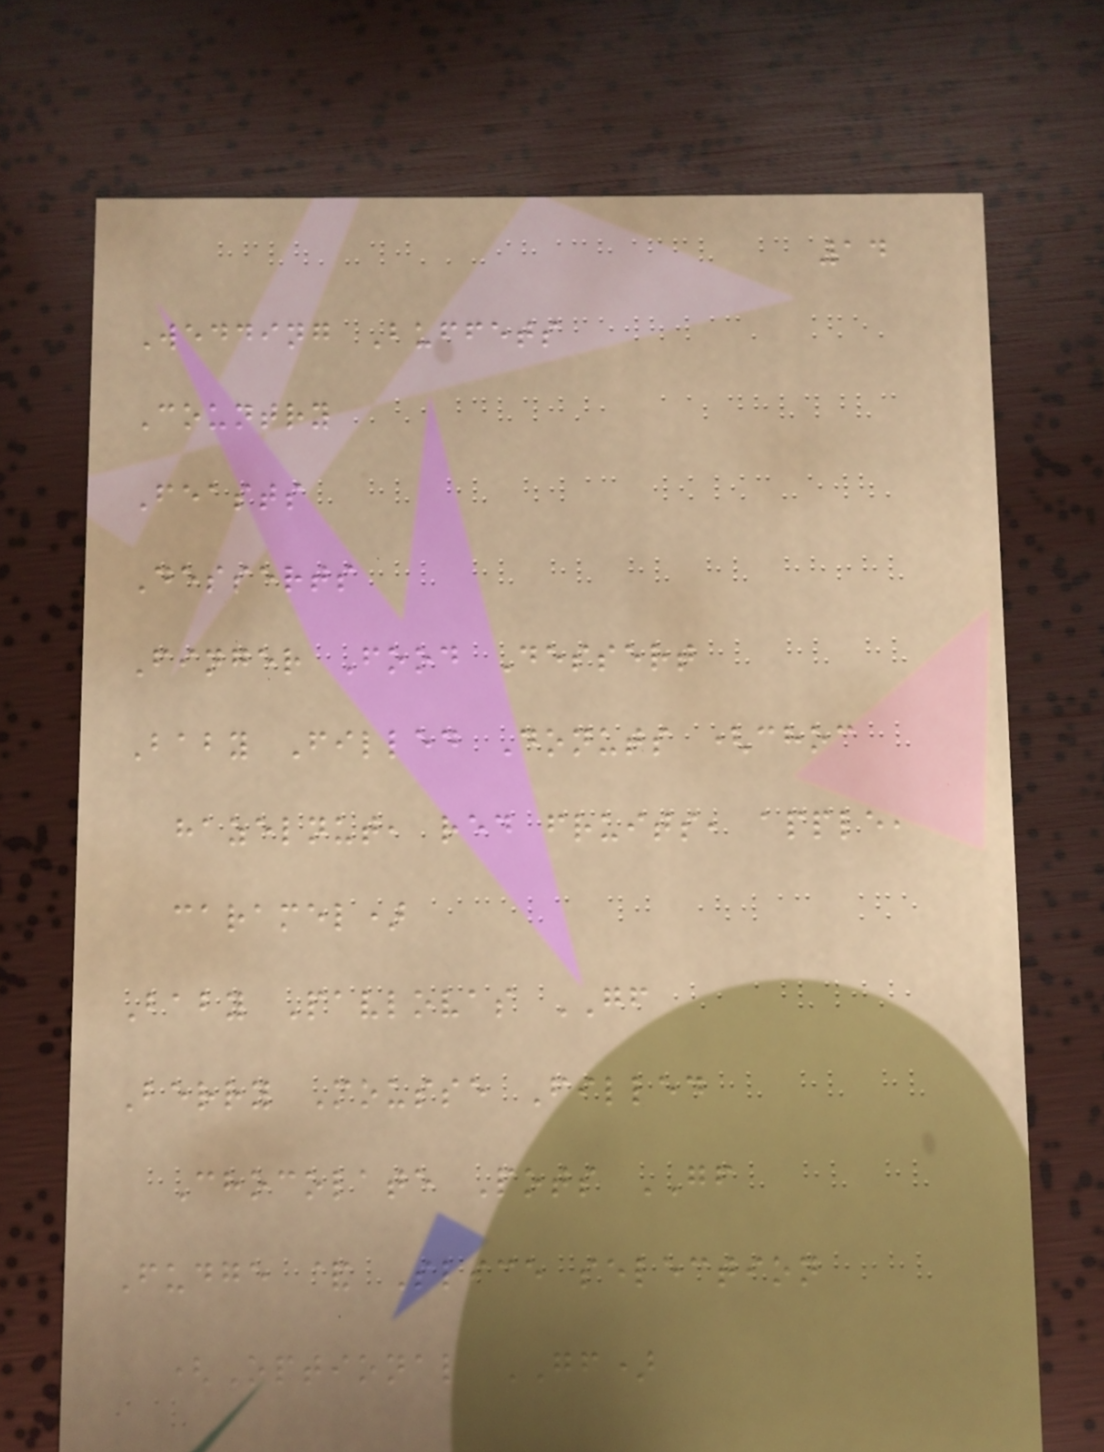14
Wedding Buffets
Country
Feasts
Desserts
Finger Food Dessert
Baby Filled Donuts (choc
hazelnut, red fruits, apple,
caramel)
Baby Pavlovas GF
Berry Mousse Filled
Chocolate Pots GF
Fudge & Slice selection
(Optional GF)
